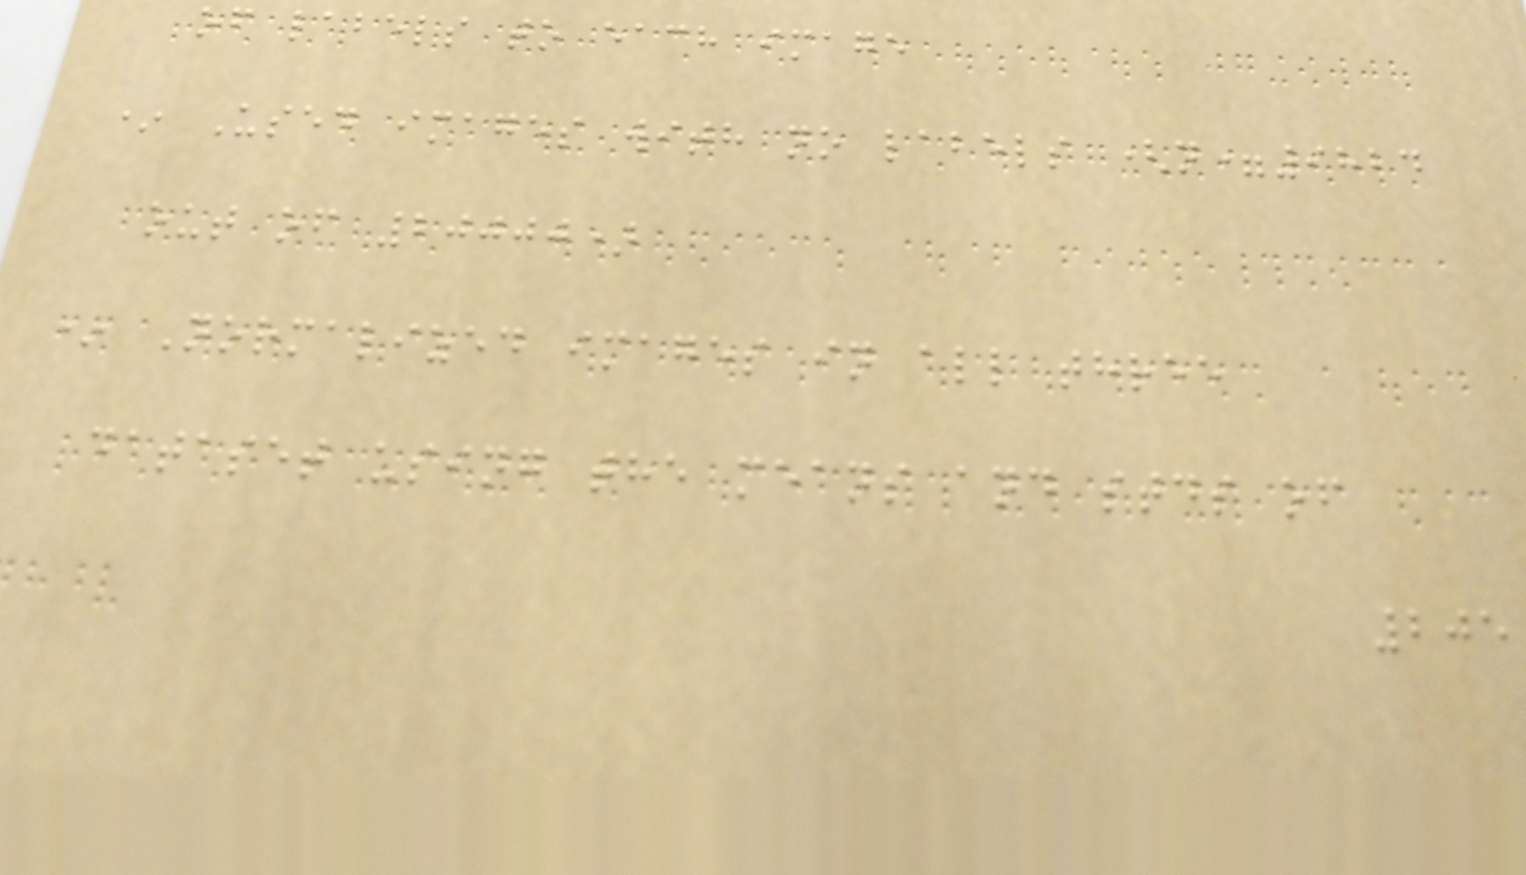of labels to each image
* Used images with no labels (n=9824
out of 20000)
* Normalized images in all three
dataset using the means and stds of
205
